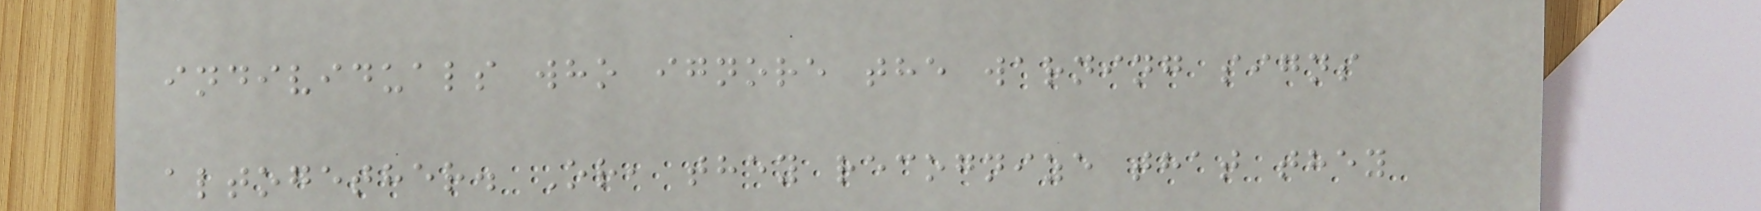individuals who ignore the warning signs
altogether. Or, they recognize that they
